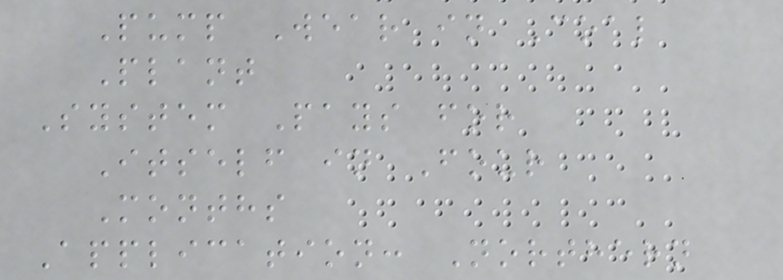Pump Wear in Coal
Plant
System Pays for
Itself in Four
Months
Application: Northern
